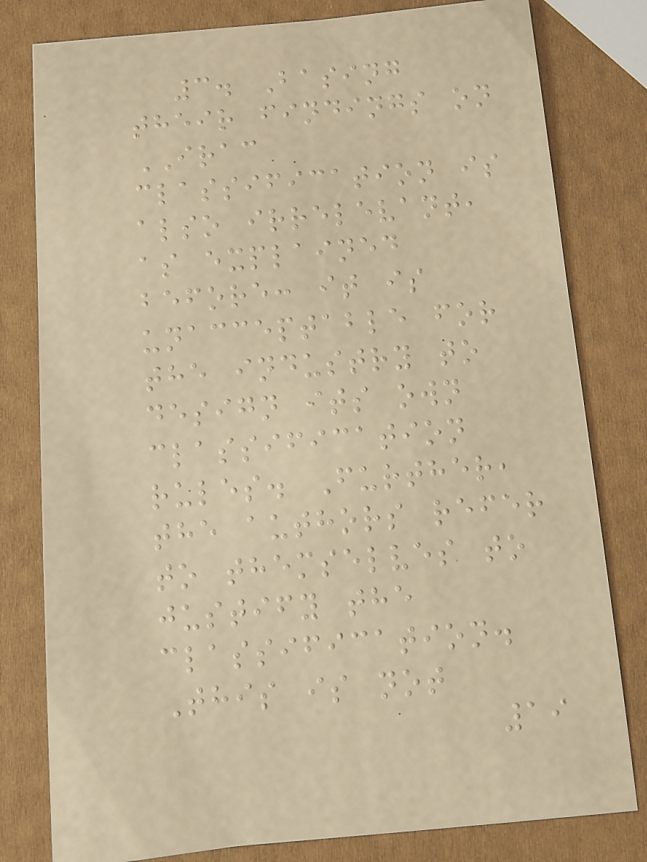3. Basing
their findings on
IRAC
classification is
also irrelevant,
as explained
before: it is
unacceptable for
the industry to
design its own
classification
rules. Further,
the authors refer
to themselves to
justify the
classification.
This is not
19
